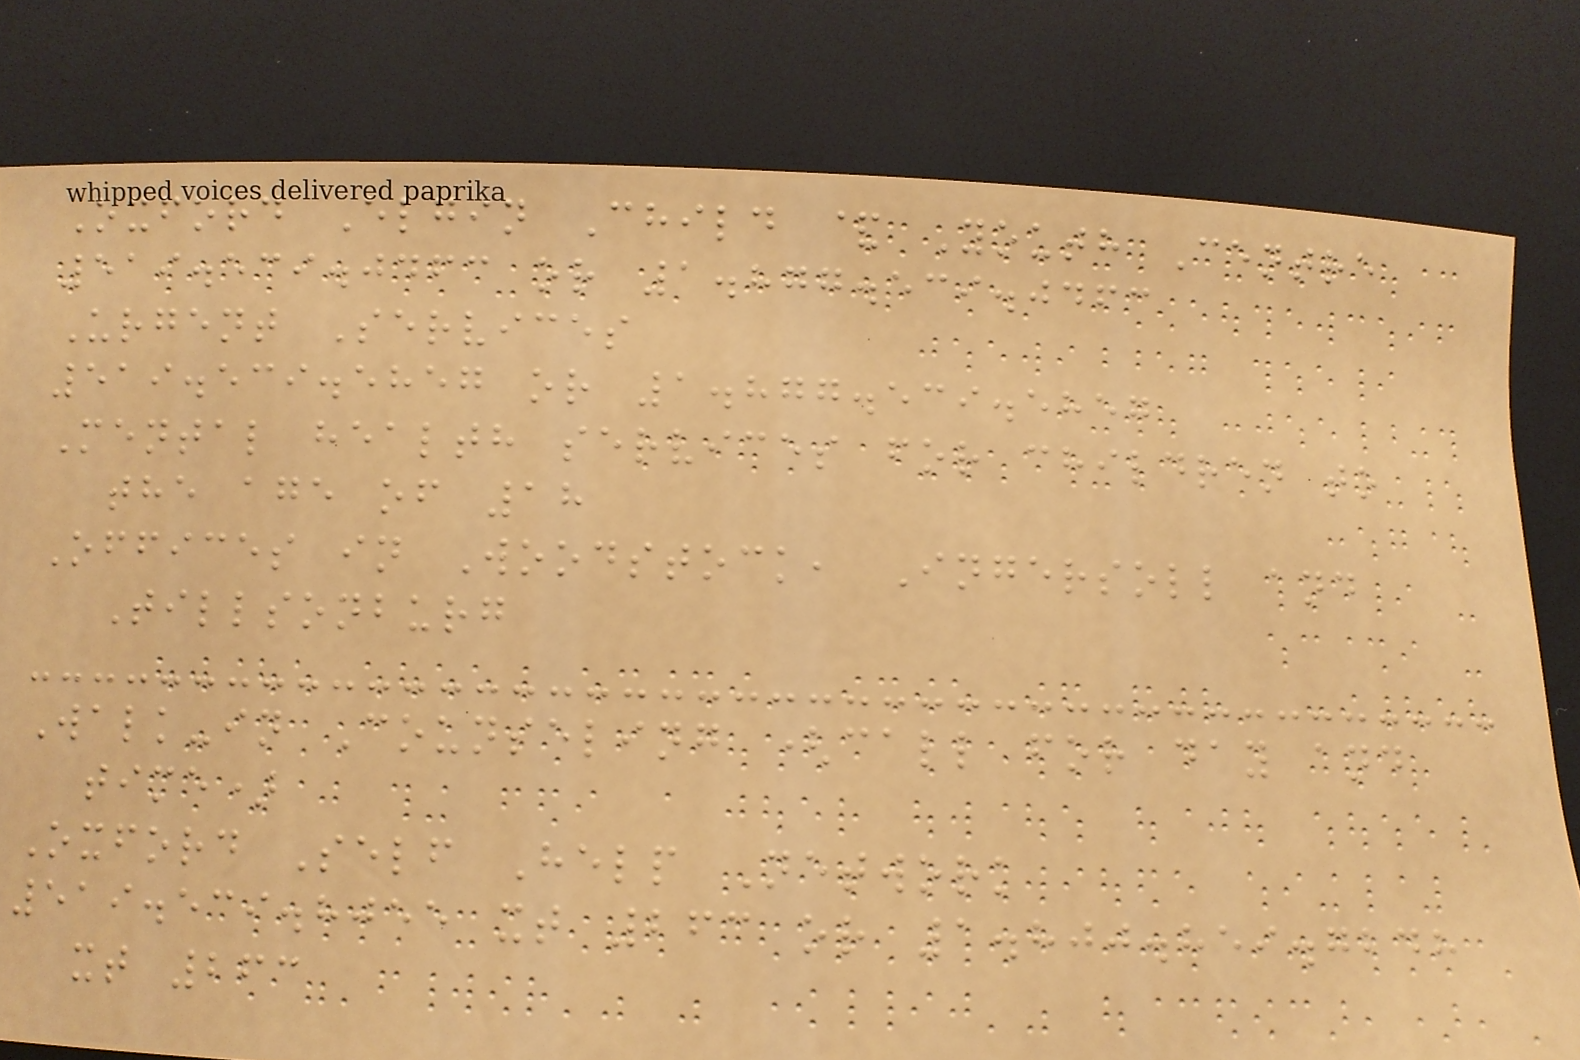Oxford Elgin Child & Youth Centre
519.539.0463 or 1.877.539.0463
Urgent Services
519.539.5857 or 1.877.539.5857
Mental health services for children to
the age of 18
Offices in Woodstock, Ingersoll and
Tillsonburg
Walk-in Counseling (call for day and
time)
Oxford Self Help Network
519.539.8055 xt 263 or 1.800.859.7248
xt 263
